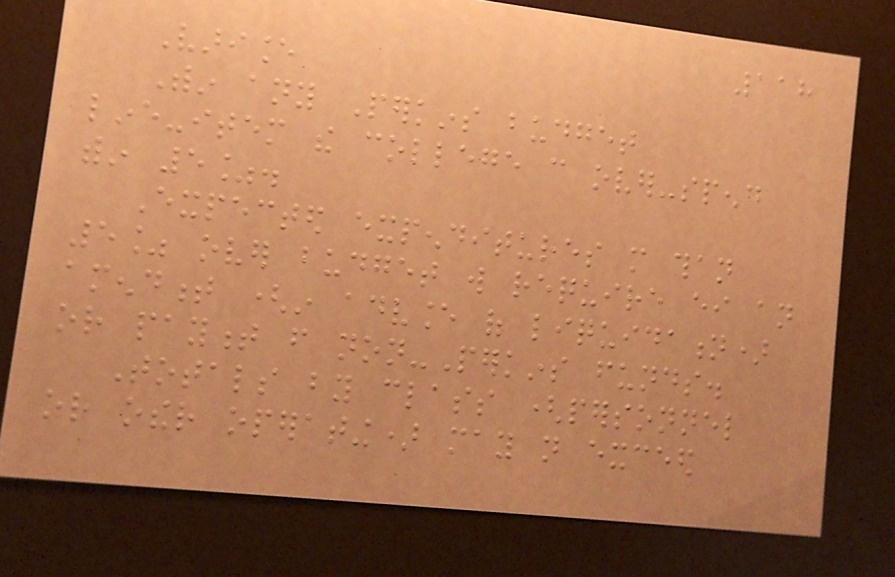118
Variance
Within any Perkins budget
line-item the college can over-spend
within 5%.
Expected expenditures more than
5% over budget will require either an
amendment (in advance of liquidation)
or payment from non-Perkins funds.
Totals by class (personnel
or other operating) may not exceed
